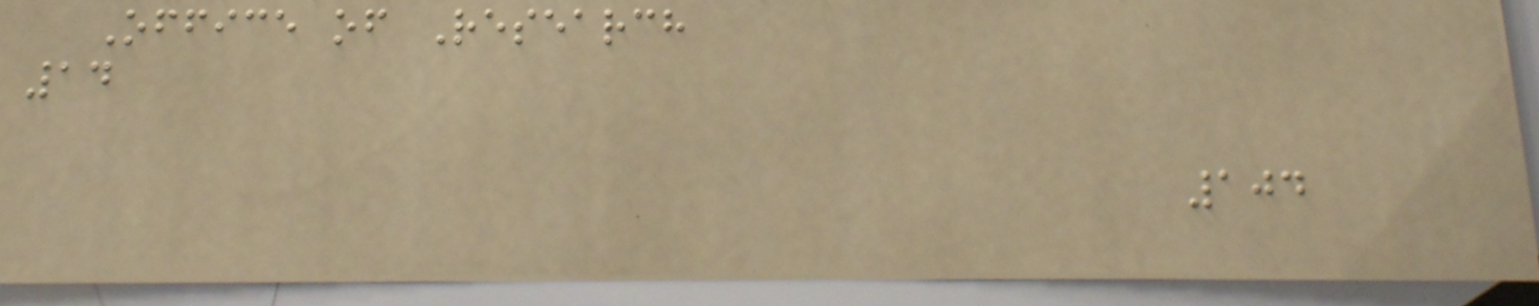Office of Research
14
104
